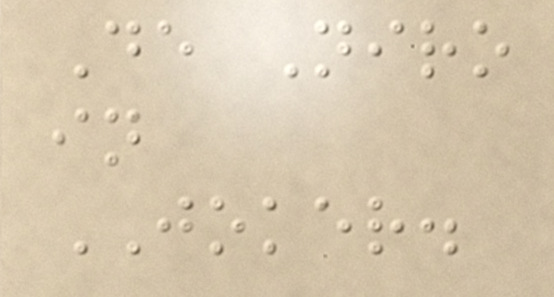De Niro
in
JOKER.
